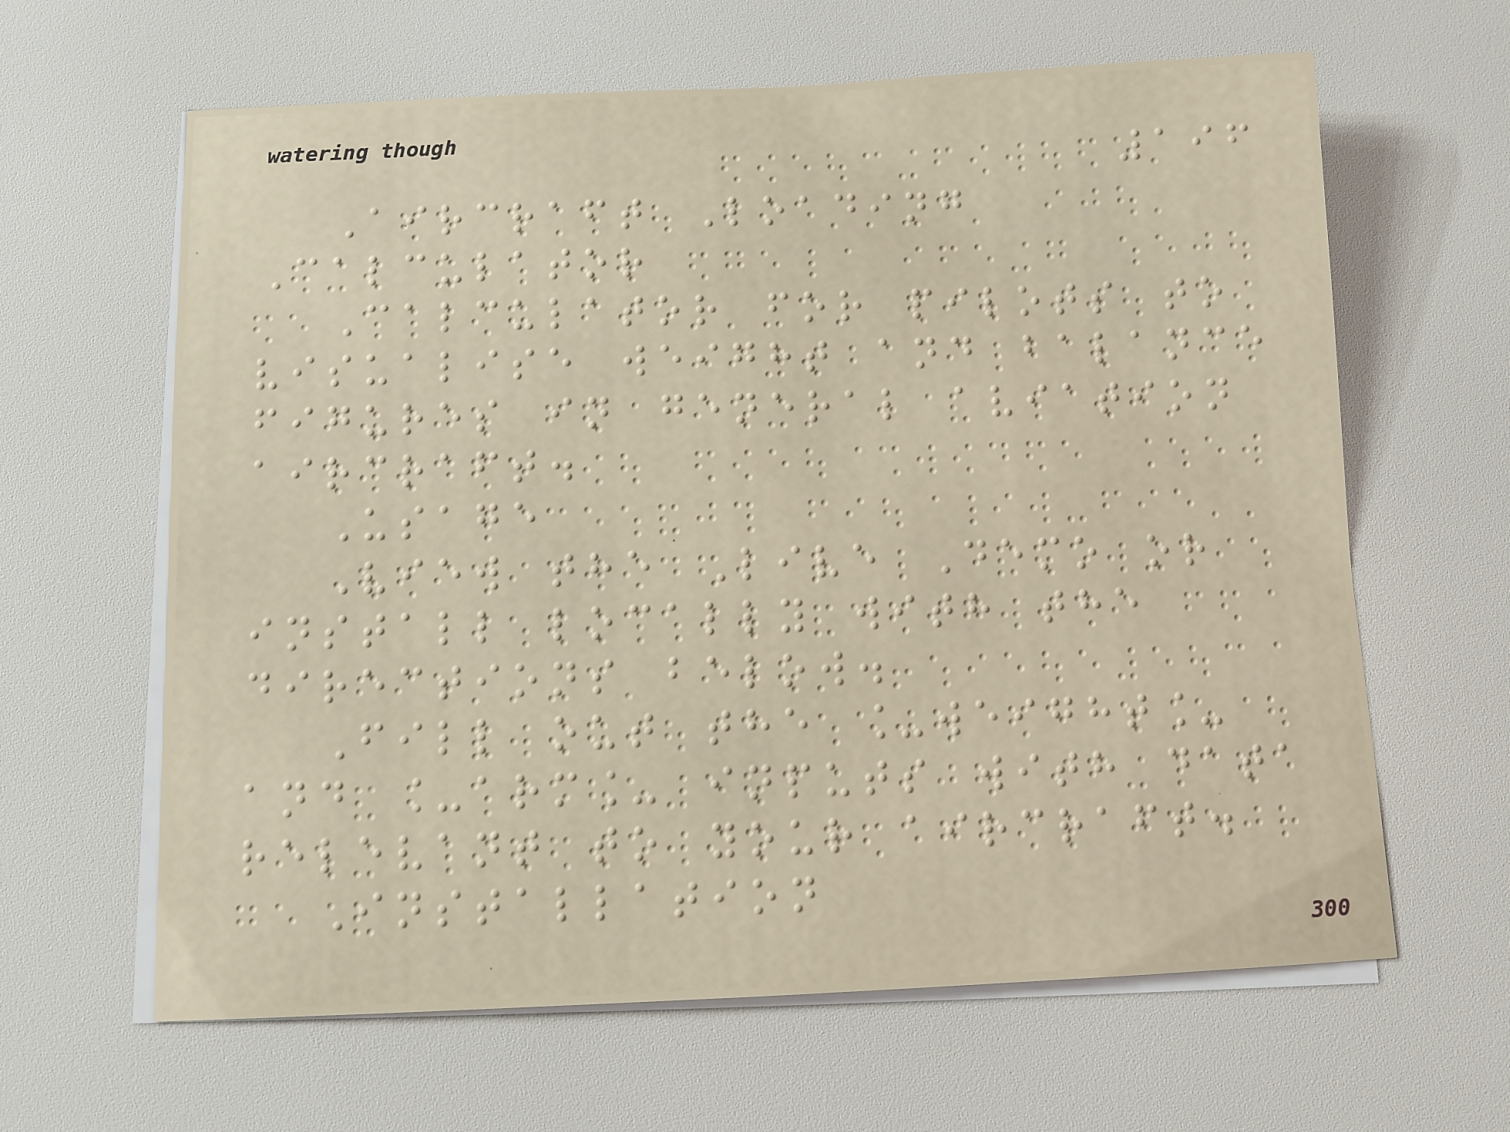196
Aircraft Loading
Calculator
Calculator for pilots to
visualise weight and balance
figures in general aviation
aircraft.
Usage
View the Live Demo or
install locally with the
directions below.
Fill out the _weight_
and _arm_ inputs with data
relevant to your aircraft.
Installation
